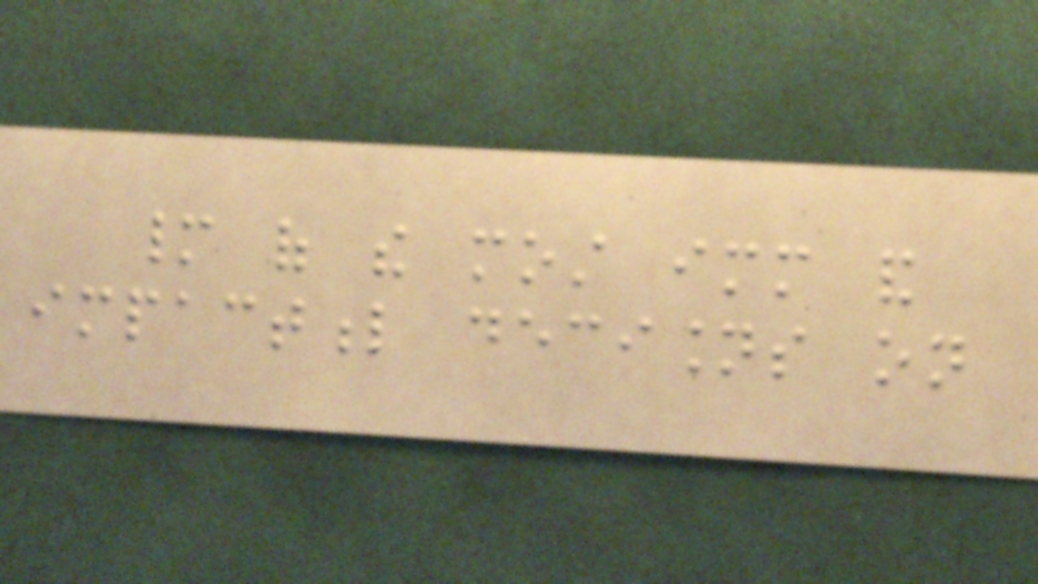many of the most immediate and
impactful decisions on
